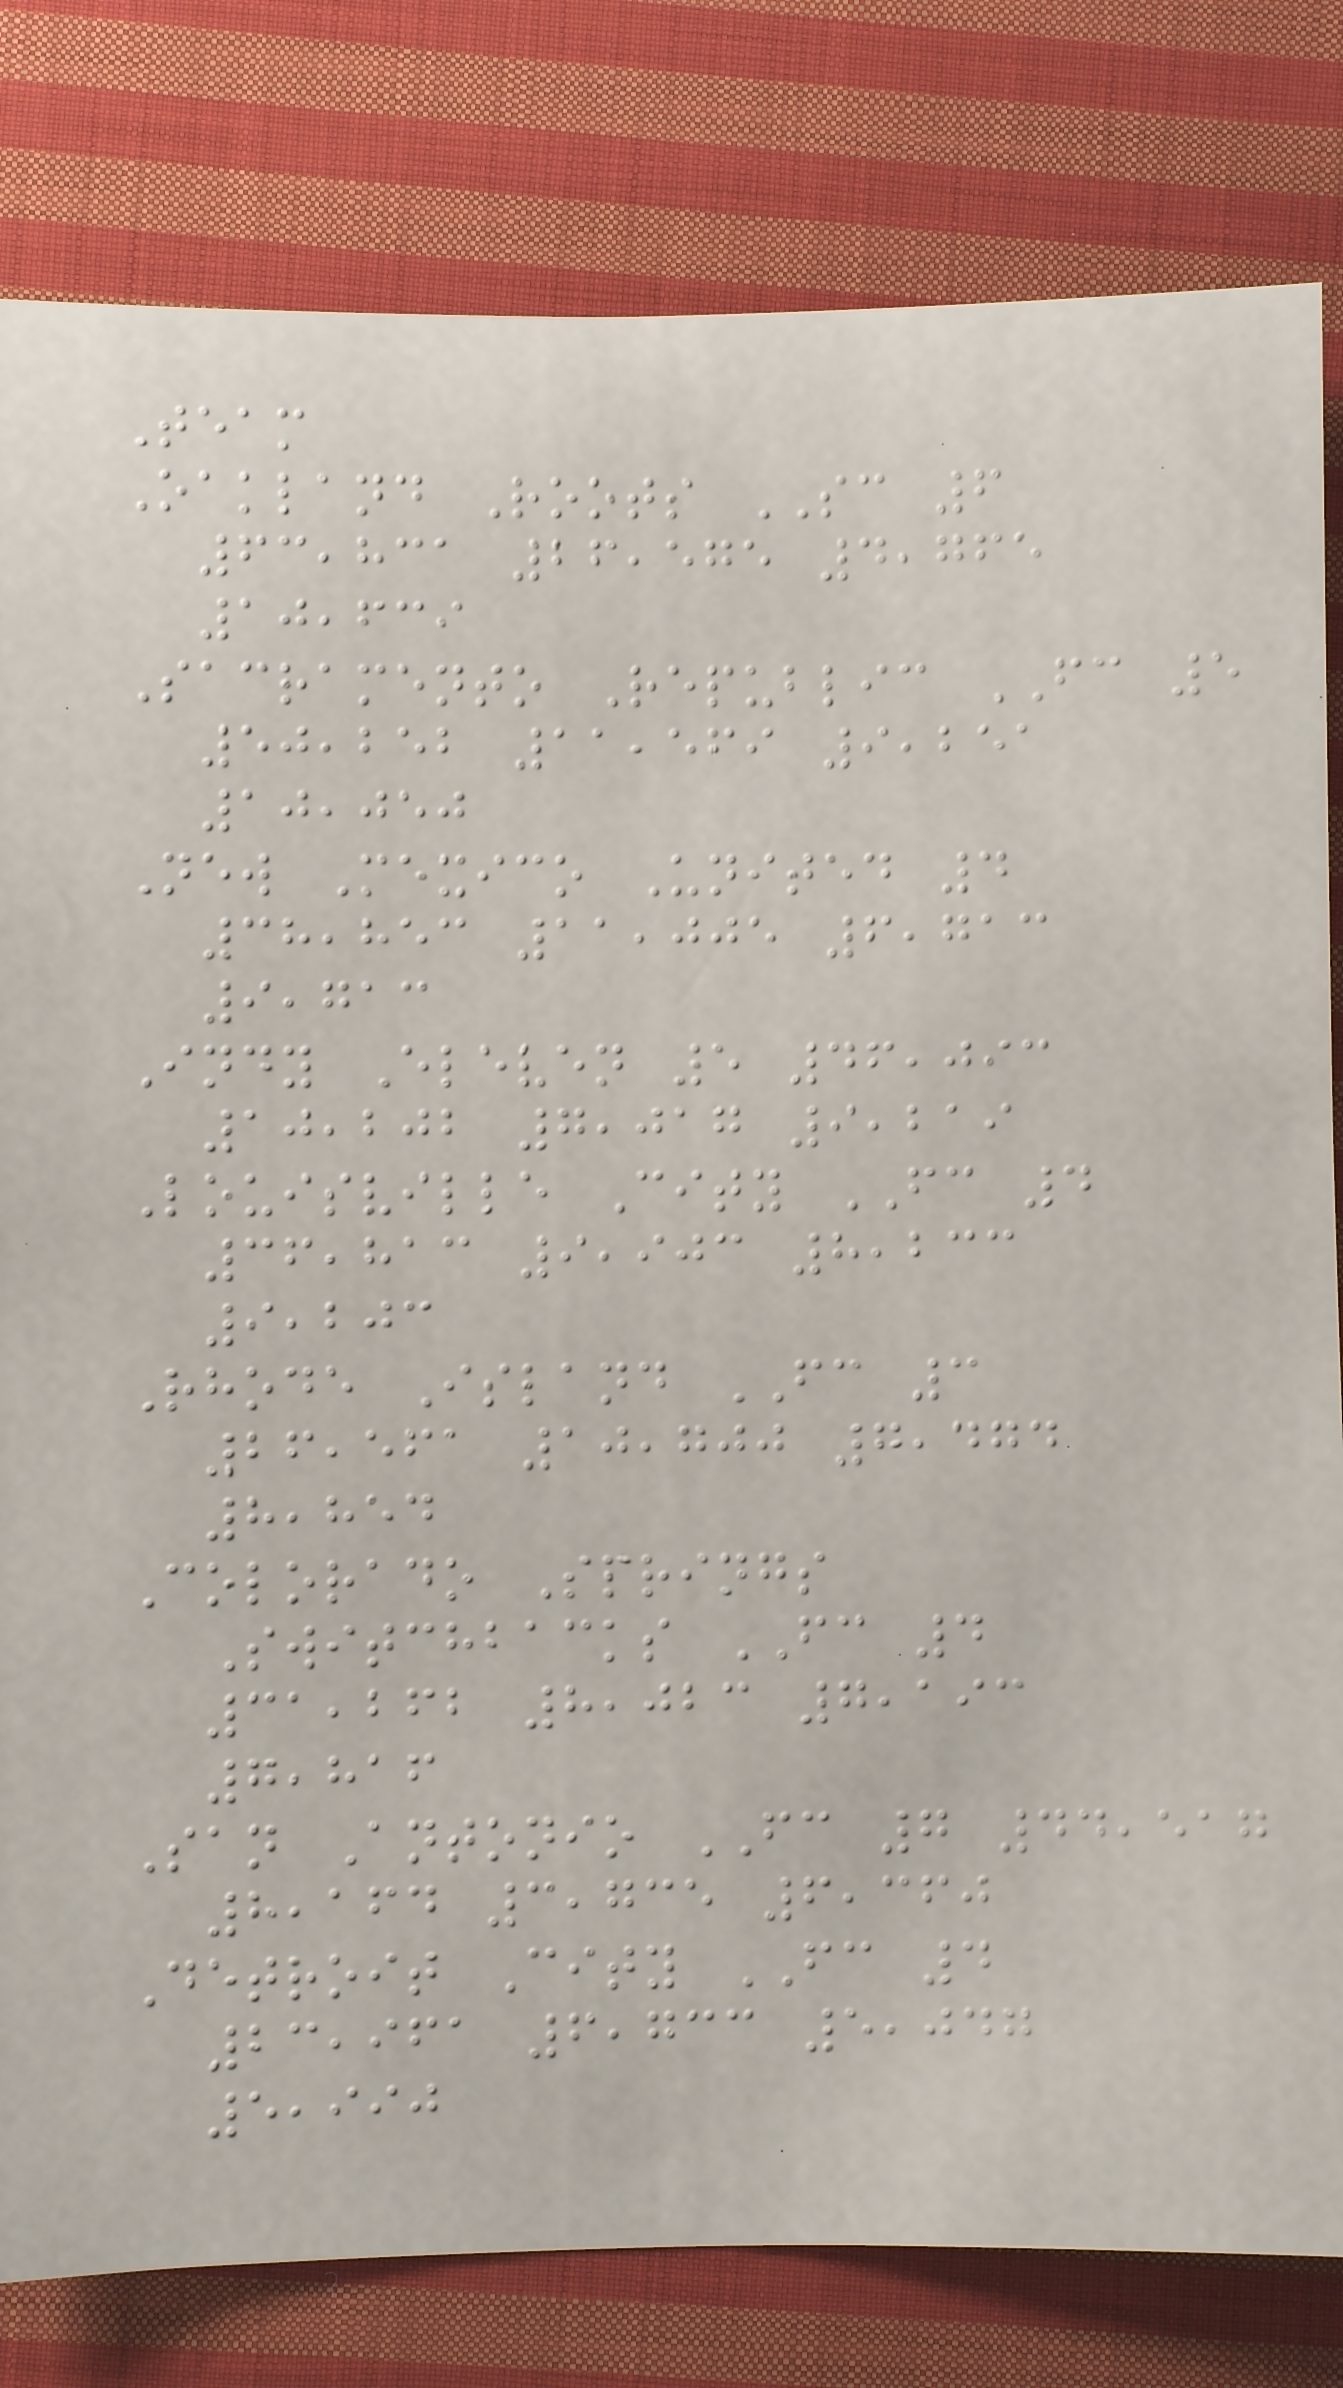Team
Oakland Roots SC 6
63,831 26,575 4,765
10,639
Sacramento Republic FC 5
50,252 11,569 9,251
10,050
New Mexico United 4
38,853 11,005 6,713
9,713
Indy Eleven 5 46,093
10,202 7,017 9,219
Louisville City FC 4
36,813 9,903 8,233
9,203
Rhode Island FC 3
26,561 10,700 7,474
8,854
Colorado Springs
Switchbacks FC 4
31,262 8,023 7,193
7,816
San Antonio FC 7 44,517
8,164 3,735 6,360
Detroit City FC 4
23,961 6,733 5,047
5,990
